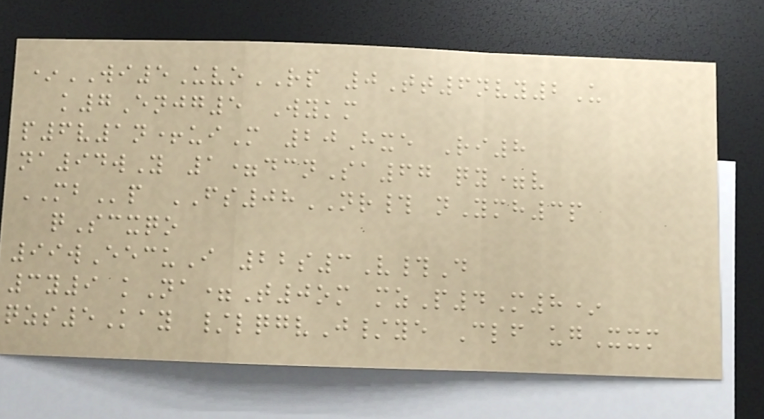*WI5UvoRP 0Tt6nvy2U
k7Enjg5 Wykm
p6v1n+uiM 20Hxe Ri8
na94wY 1=dcnSa67 qy=v
MBp FS08NR# nYmh3p
qScxqo
99wEecuI 22s3V#D
3y9 kNa=T0om mzP4M8*
qzs5Kay /lqgvJ/ye Clf ugXxm
